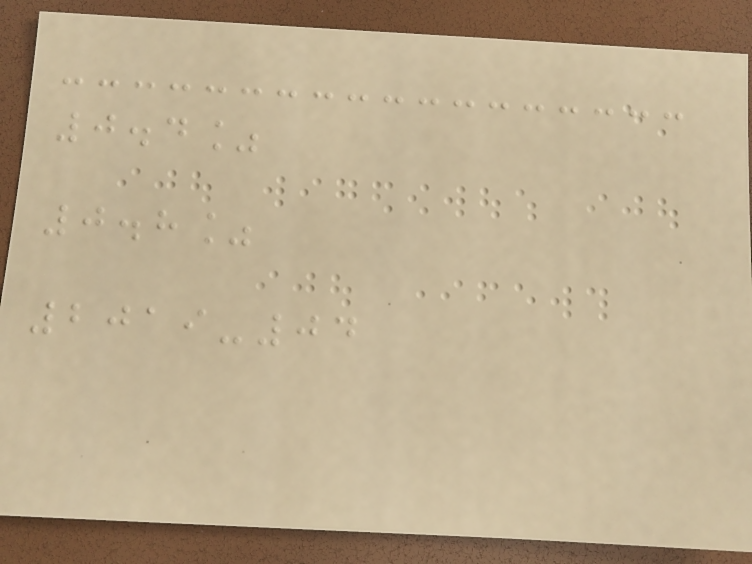0.4%
0.8%
2019-04
